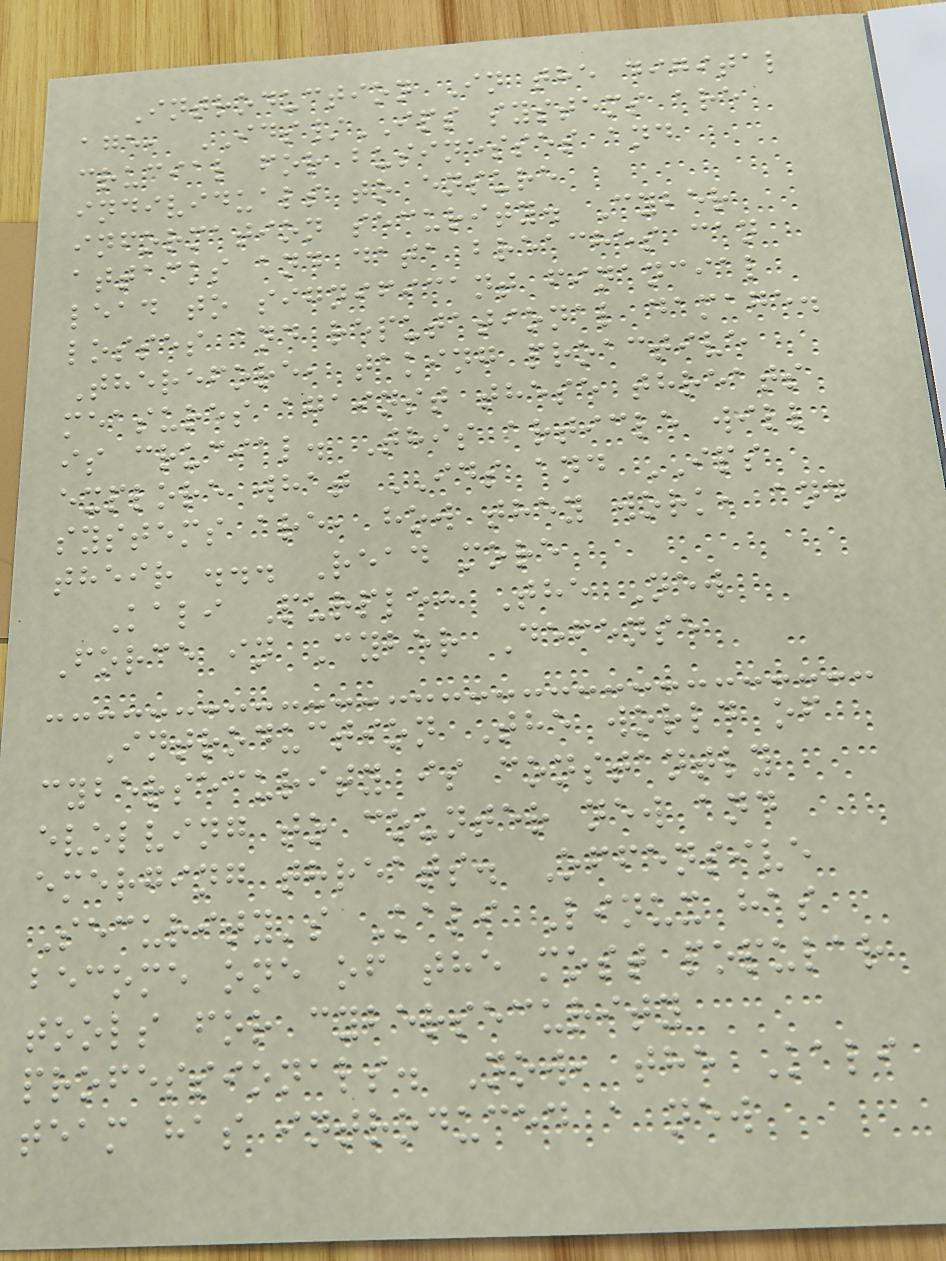Introduction In the digital
age, IDS/IPS systems are
crucial for businesses and
individuals to ensure
information security. Cyber
attacks and data breaches can
lead to significant financial
losses and reputational damage.
Therefore, taking proactive
measures against these threats
is crucial. This article will
explore what IDS and IPS
systems are, how they work, and
their ... Read more
Kali Purple: The New
Force in Cyber Defense
Introduction The world of
cybersecurity is constantly
evolving to counter new and
emerging threats. Offensive
Security's Kali Linux has
become one of the most popular
tools for cybersecurity
professionals. Now, the Kali
team has introduced a new
